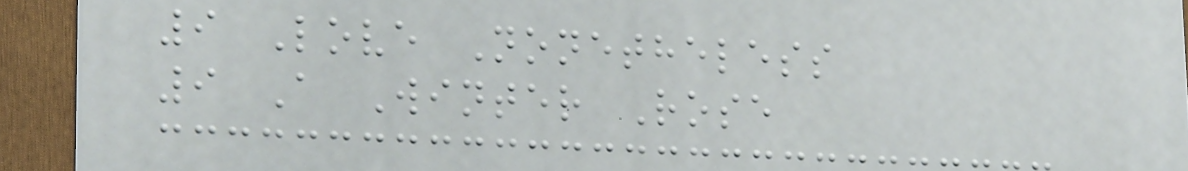9 Love Nonetheless
9 A Winter Rose
